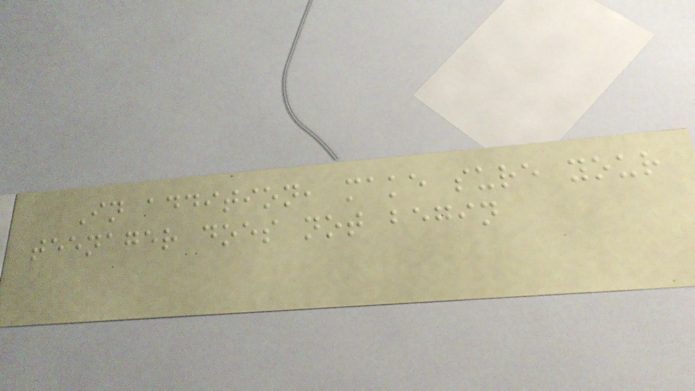In addition, make sure your
teenager does not begin
